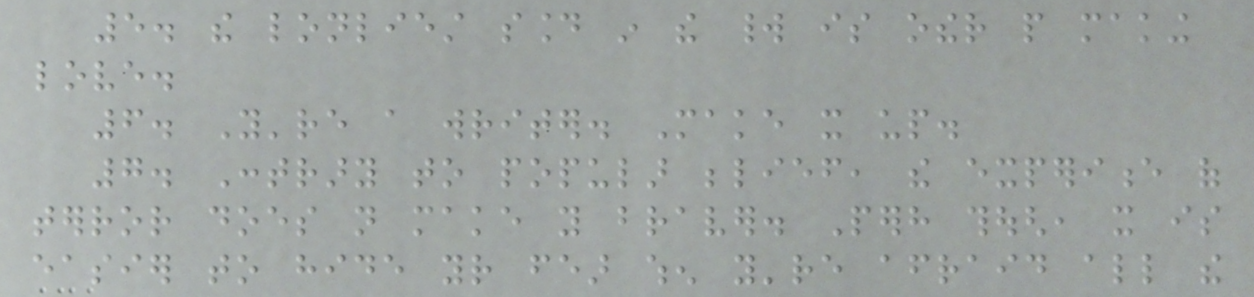5. the lonliest sound in the world is other people making
love.
6. You're a writer. Make it up.
7. Contrary to popular belief, the experience of
terror does not make you braver. Perhaps though, it is
easier to hide your fear when you're afraid all the
